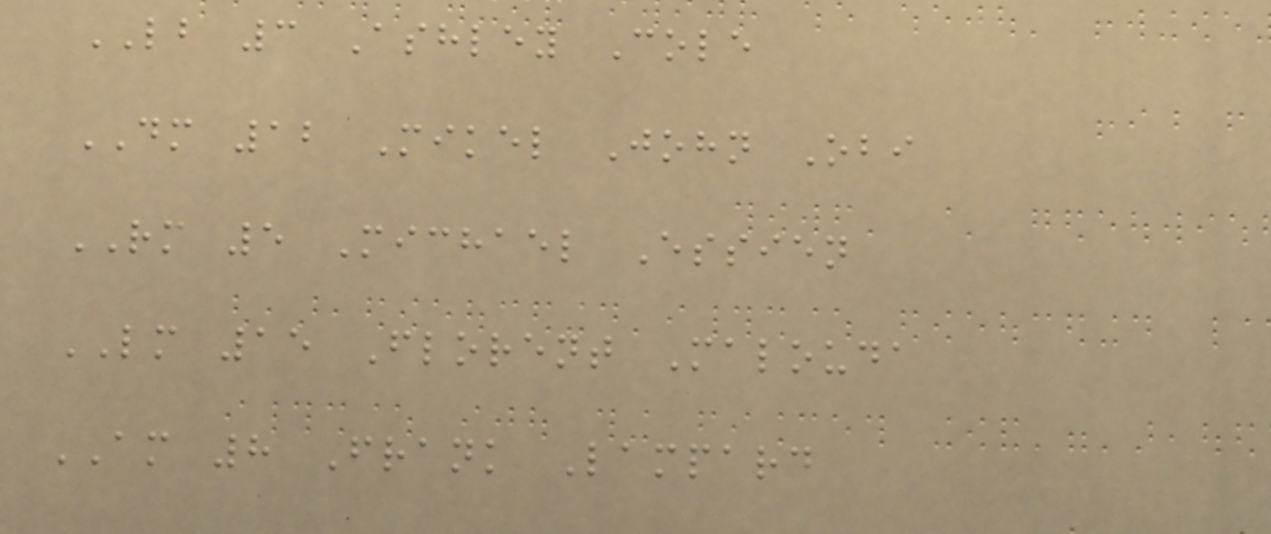LB 3 Ashley Cole
DM 12 Mikel John Obi
RM 5 Michael Essien
LM 15 Florent Malouda
AM 8 Frank Lampard
